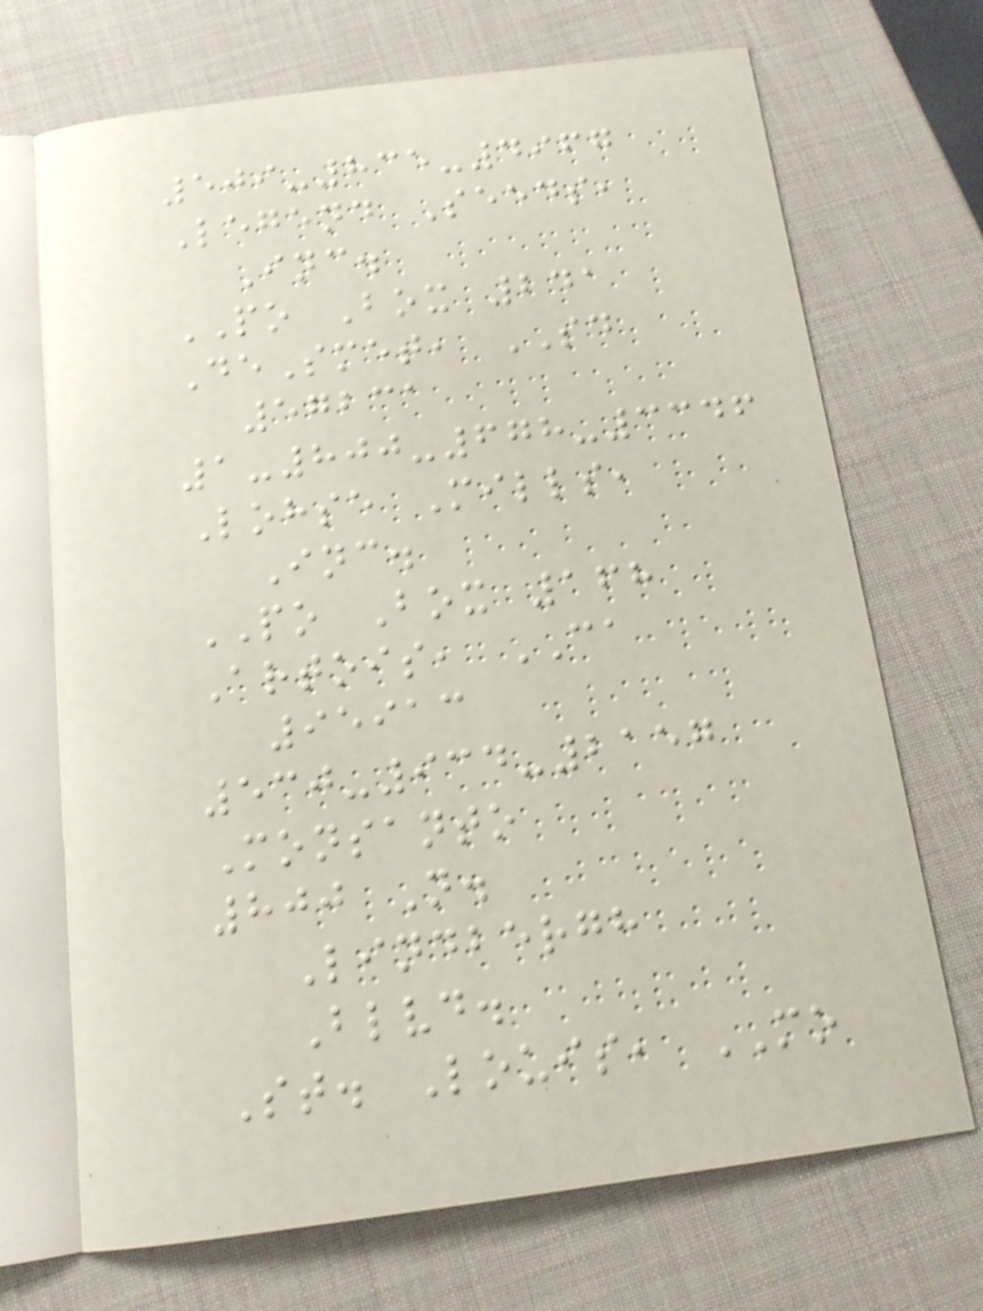509-835-4967
Legend Seeds,
Inc.
PO Box 241
DeSmet, SD
57231
1-800-678-3346
Lohse Mills,
Inc.
PO Box 168
Artois, CA
95913
530-934-2157
Monsanto
800 N.
Lindbergh
Blvd.
St. Louis, MO
